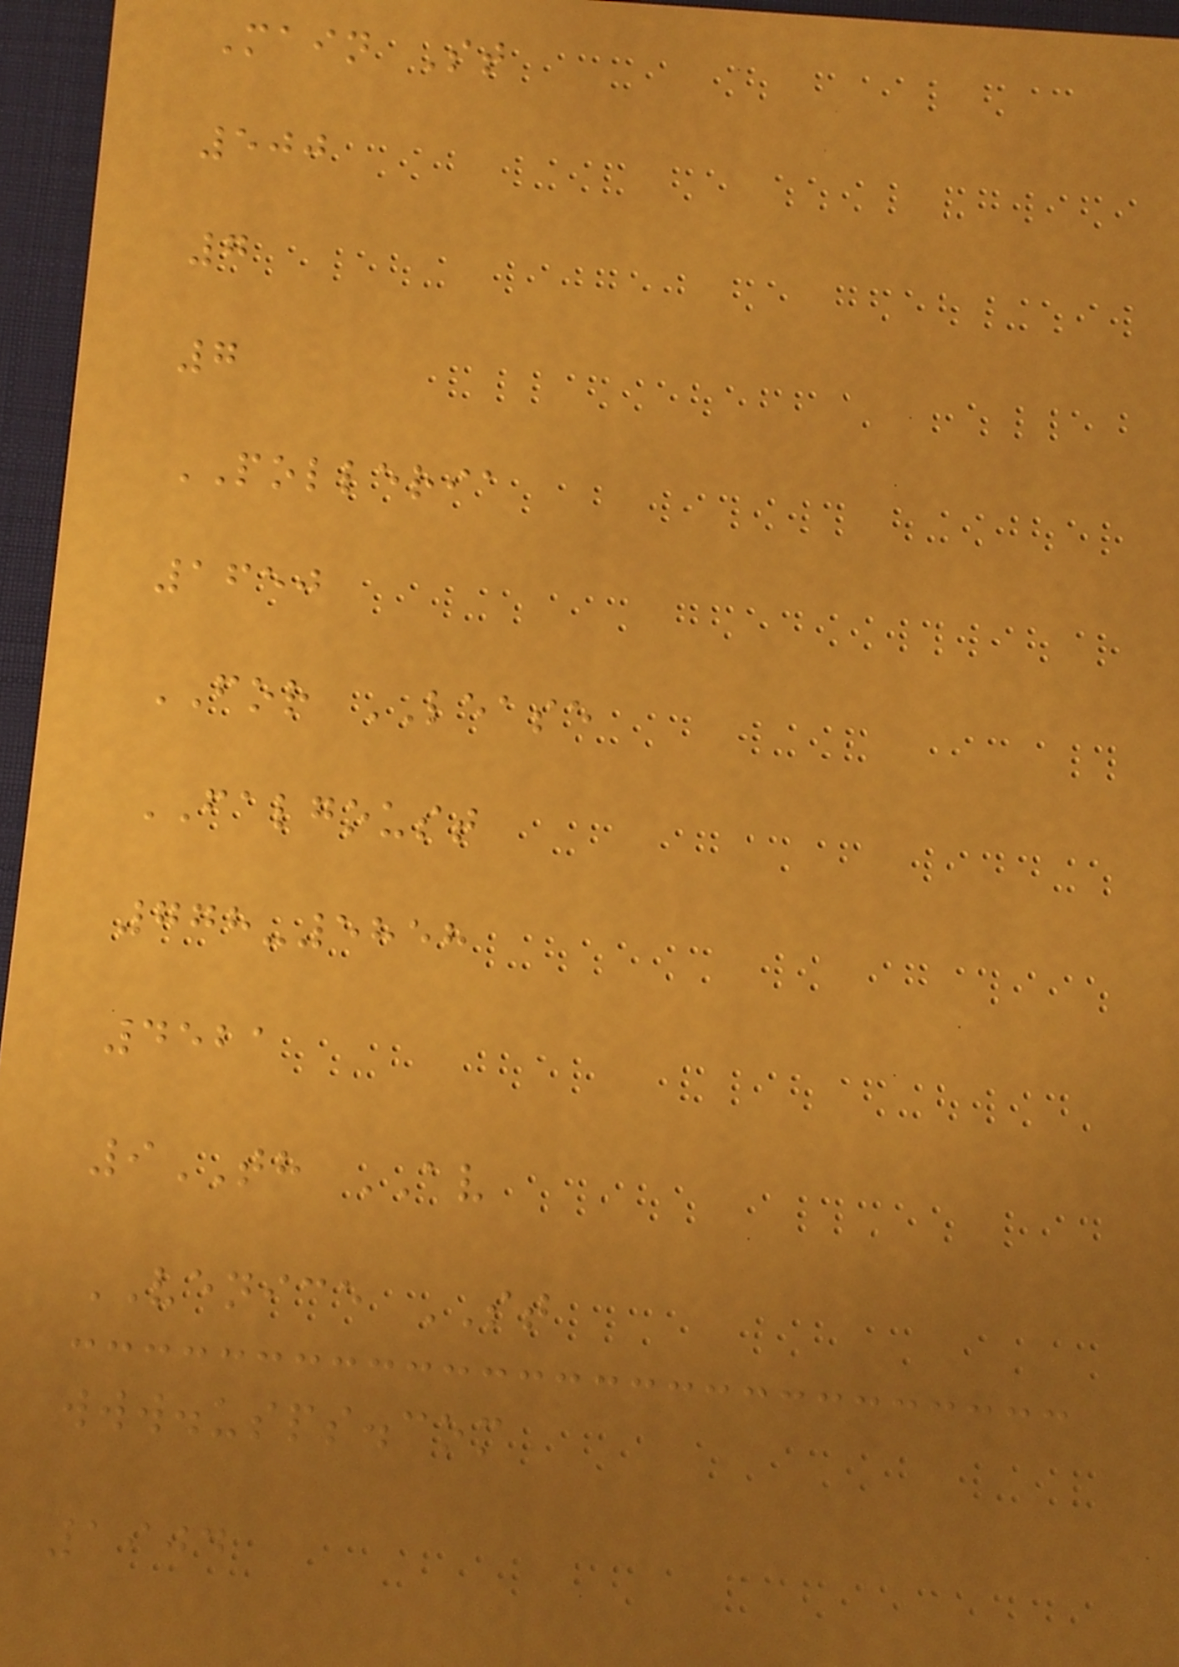Main St
500
7
7
POLLERIA
1650
FOR LEASE
FALGOUST
778-5858
4521
9TH AV
VENICE ST
www.usps.com
1904
